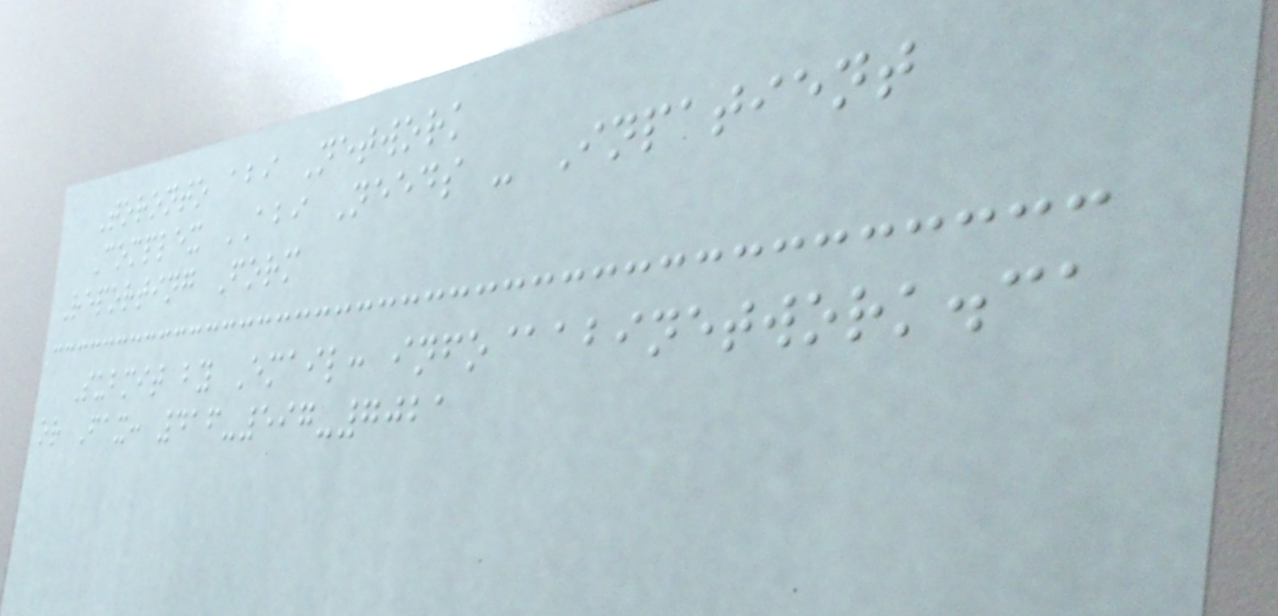Toronto abi Network
Complex ABI Needs - Inpatient
Reporting Form
Submit by Email: info@abinetwork.ca
or Fax: 416-597-7021
